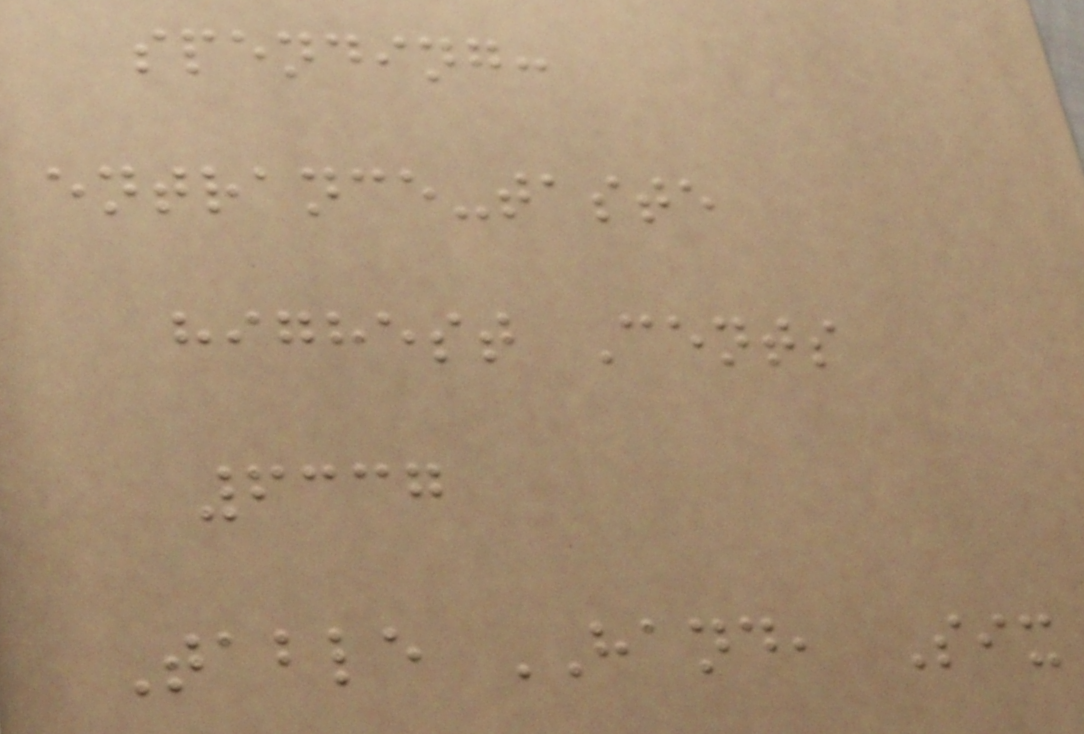spending:
entrance-taste
highest Cents
6337
Table HAND, Six
